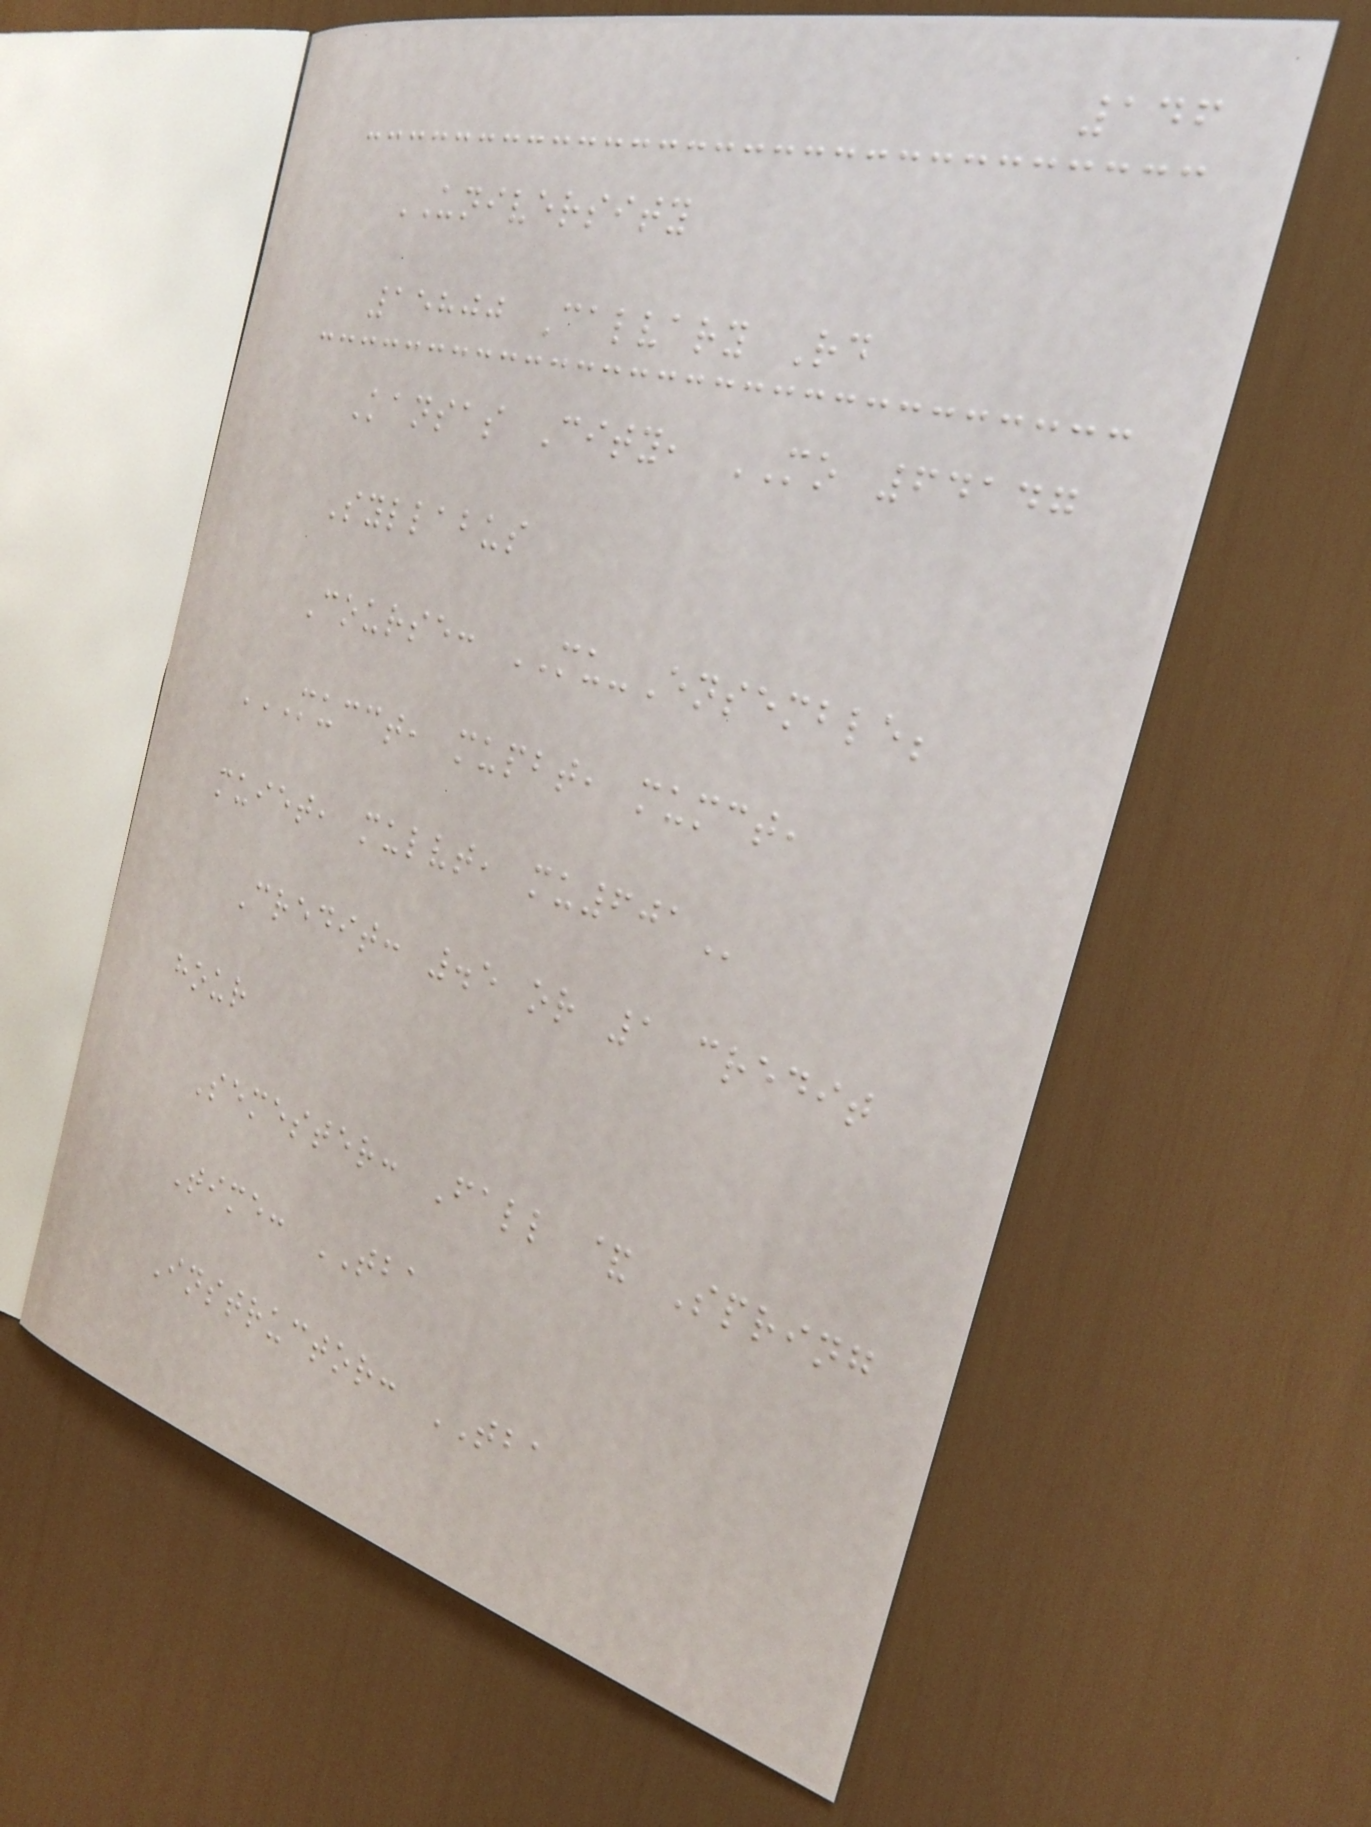146
UNIVERSITY
15800 Calvary Rd
Kansas City, MO 64147
Syllabus
Course: MU-Ensemble;
MUCCT, MUPBT, MUMCT,
MUIET, MULVT, MU601
Credit: .5 or 1 credit
hour
Semester: Fall & Spring
Time: TBA
Instructor: TBA
